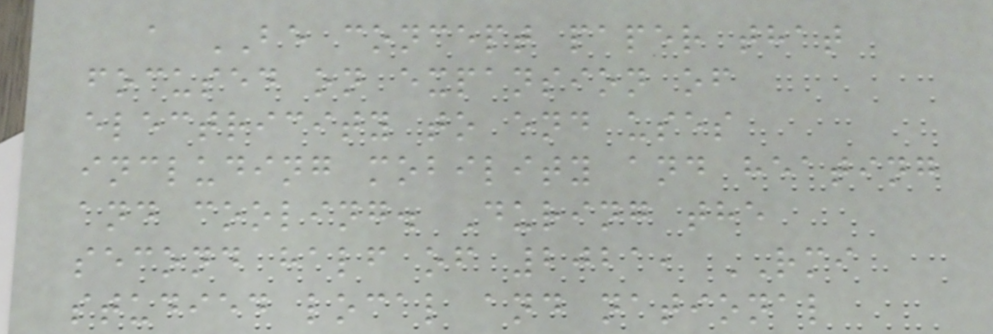a BE concept paper that
focused on expansion of
electricity to end uses
including mobility and heating
and cooling. During the
second half of 2021, RMI
studied local and national
